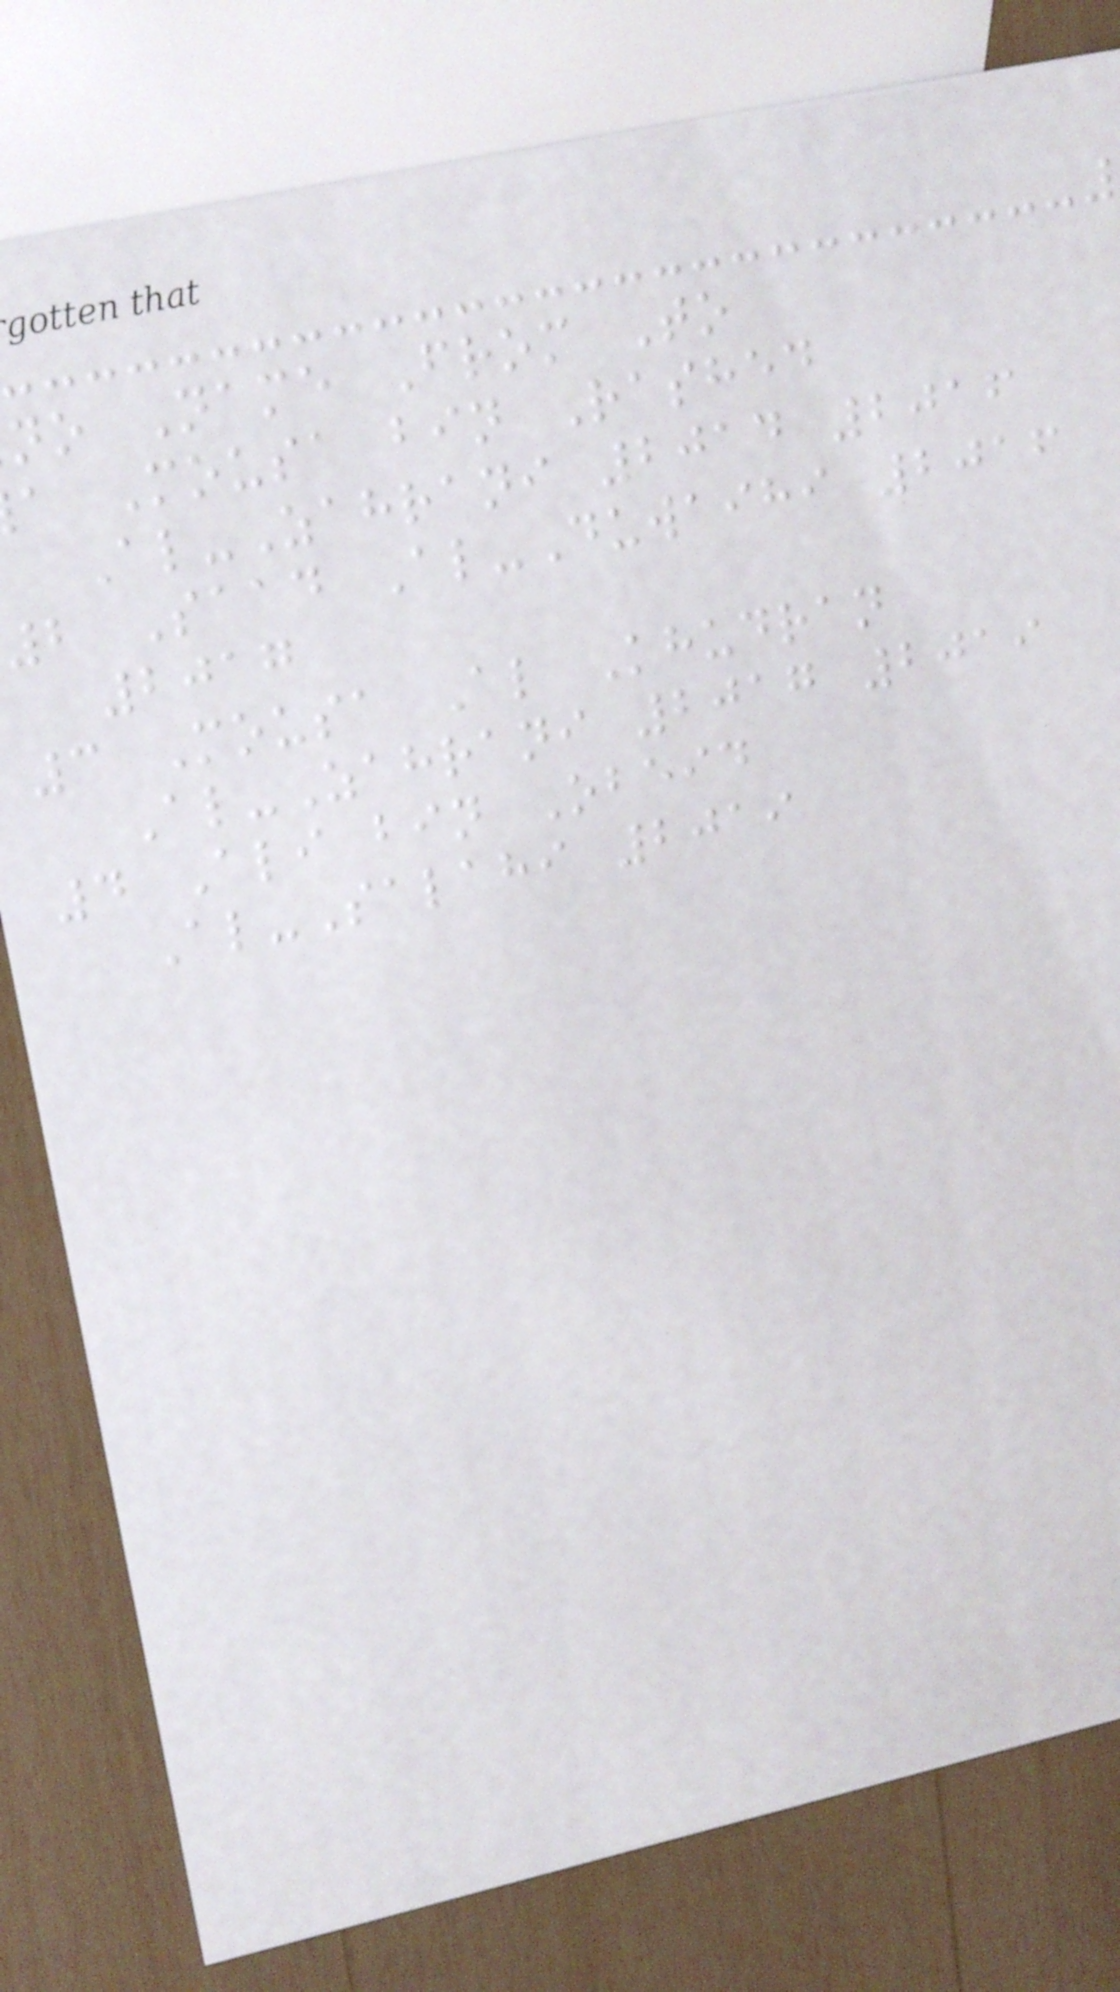no Name From To
a Mousa bin Rashed
Al-Zahrani 2014 2016
2 Saad Al-Duwaihi 2016
2017
3 Mousa Al Khudran
Al-Zahrani 2017 2019
4 Ali bin Obeid
Al-Salahi 2019
